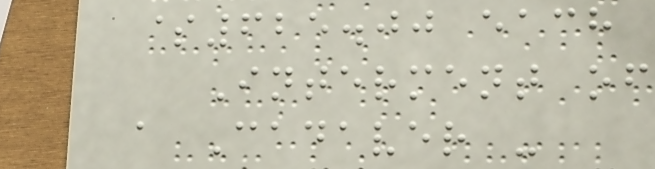$625.00 each
Interment of
a Cadaver -
